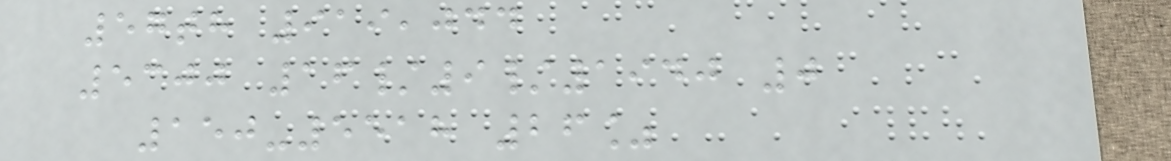57th 919,044
5300 16/9/1940 0
150-5518 26%
